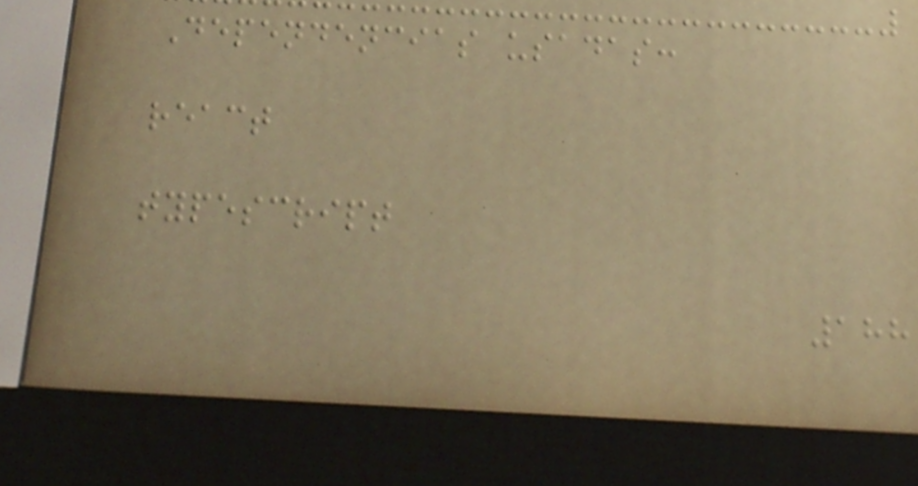Dependencias usadas:
react
typescript
188
